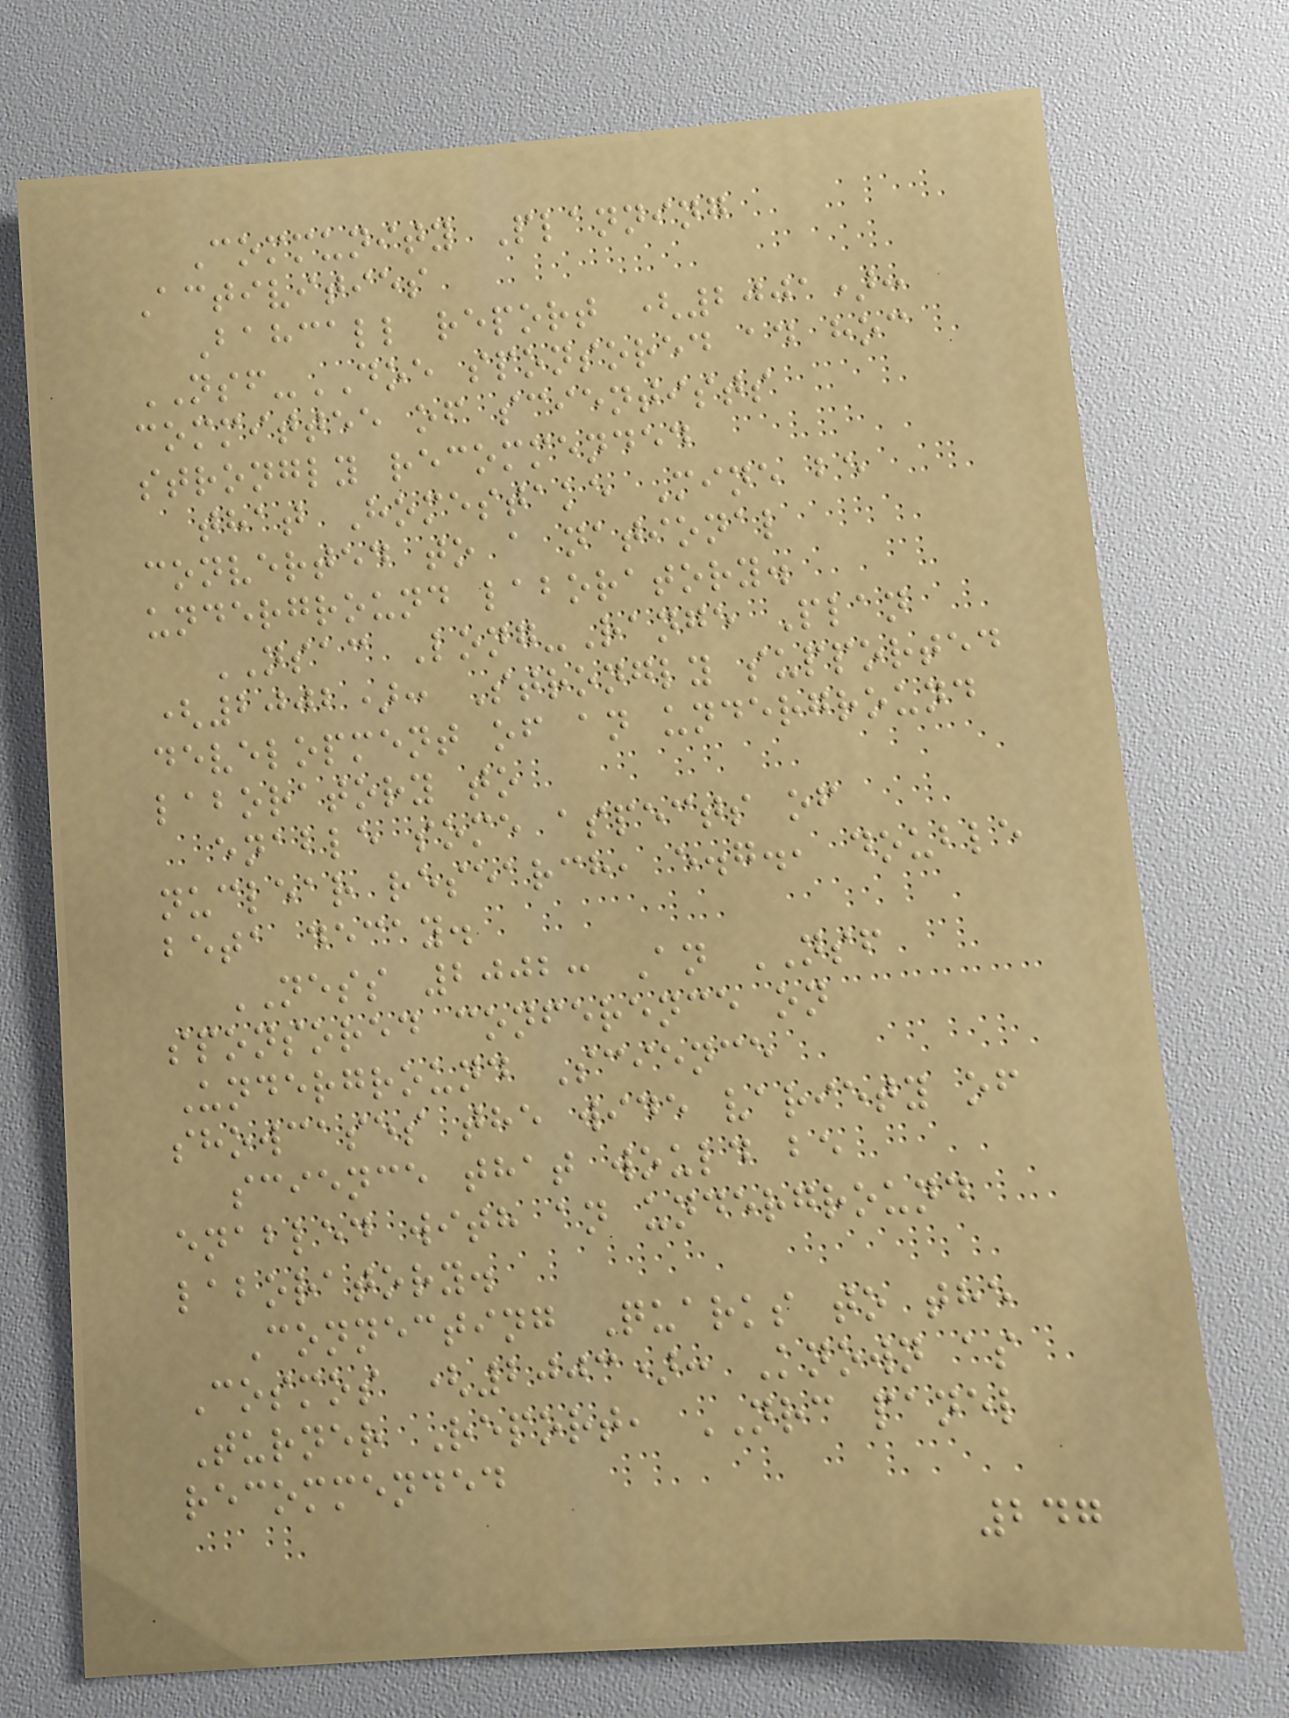Community Planning
Activities
Bahcall report (2001):
NSF-DOE sponsored ad hoc
committee of scientists
strongly recommended
that Homestake Mine be
converted to a national
underground laboratory.
NSAC Long-Range Plan
(2002): Strongly supported
development of an underground
laboratory to
enable some aspects of
nuclear research, e.g., double
beta decay.
NESS 2002: An NSF
sponsored conference on
Underground Science
showcases the wide variety of
science that would be
enabled with an underground
laboratory.
Connecting Quarks to the
Cosmos (2003): Known as
Turner Report, NRC panel
recommended
247
